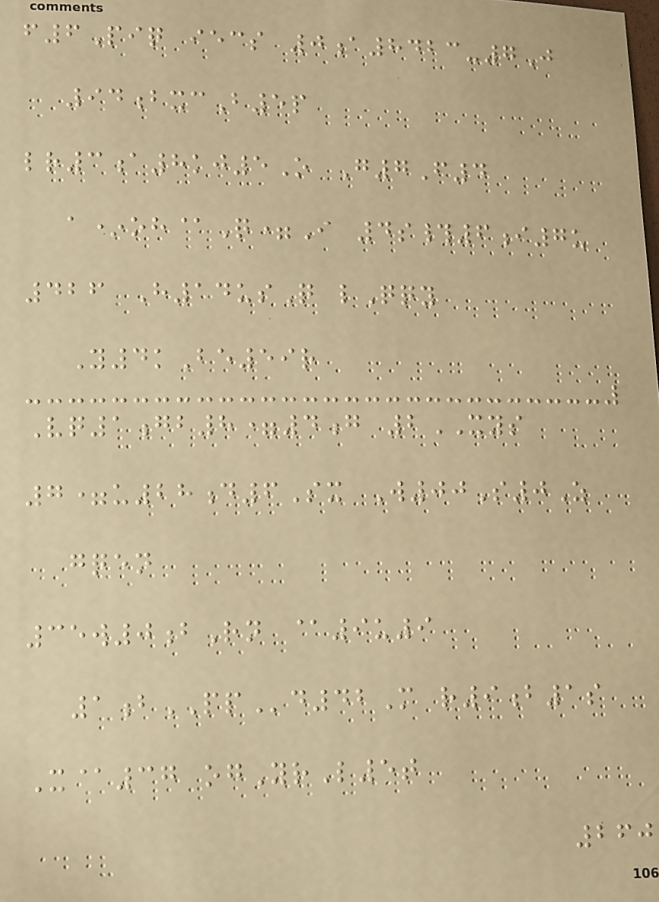f6Piq iecs 0a8423-7J
94bxcB5p
lr3a8kj5O G7F4
a*oh@Q=I 4s#6i7u
426 H14usQ lQqy
Y4kBe59r
Vq1gb8=4g 2XYS
7=u28d6Sx W00S0Z
gqen
35w0bRn @9u9
1bPPd42M r9b1s
X@37 ogYrL5t
260
